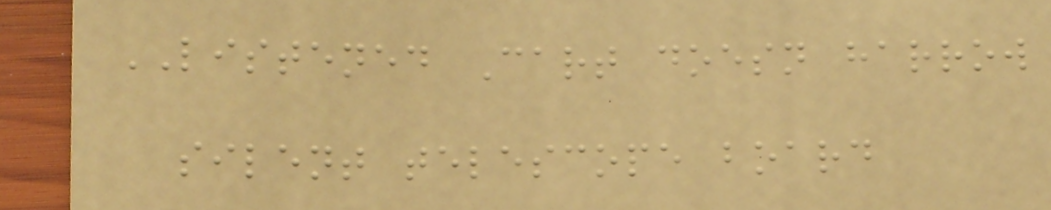LISTENED Cart doesn harrow
silent telescope board
